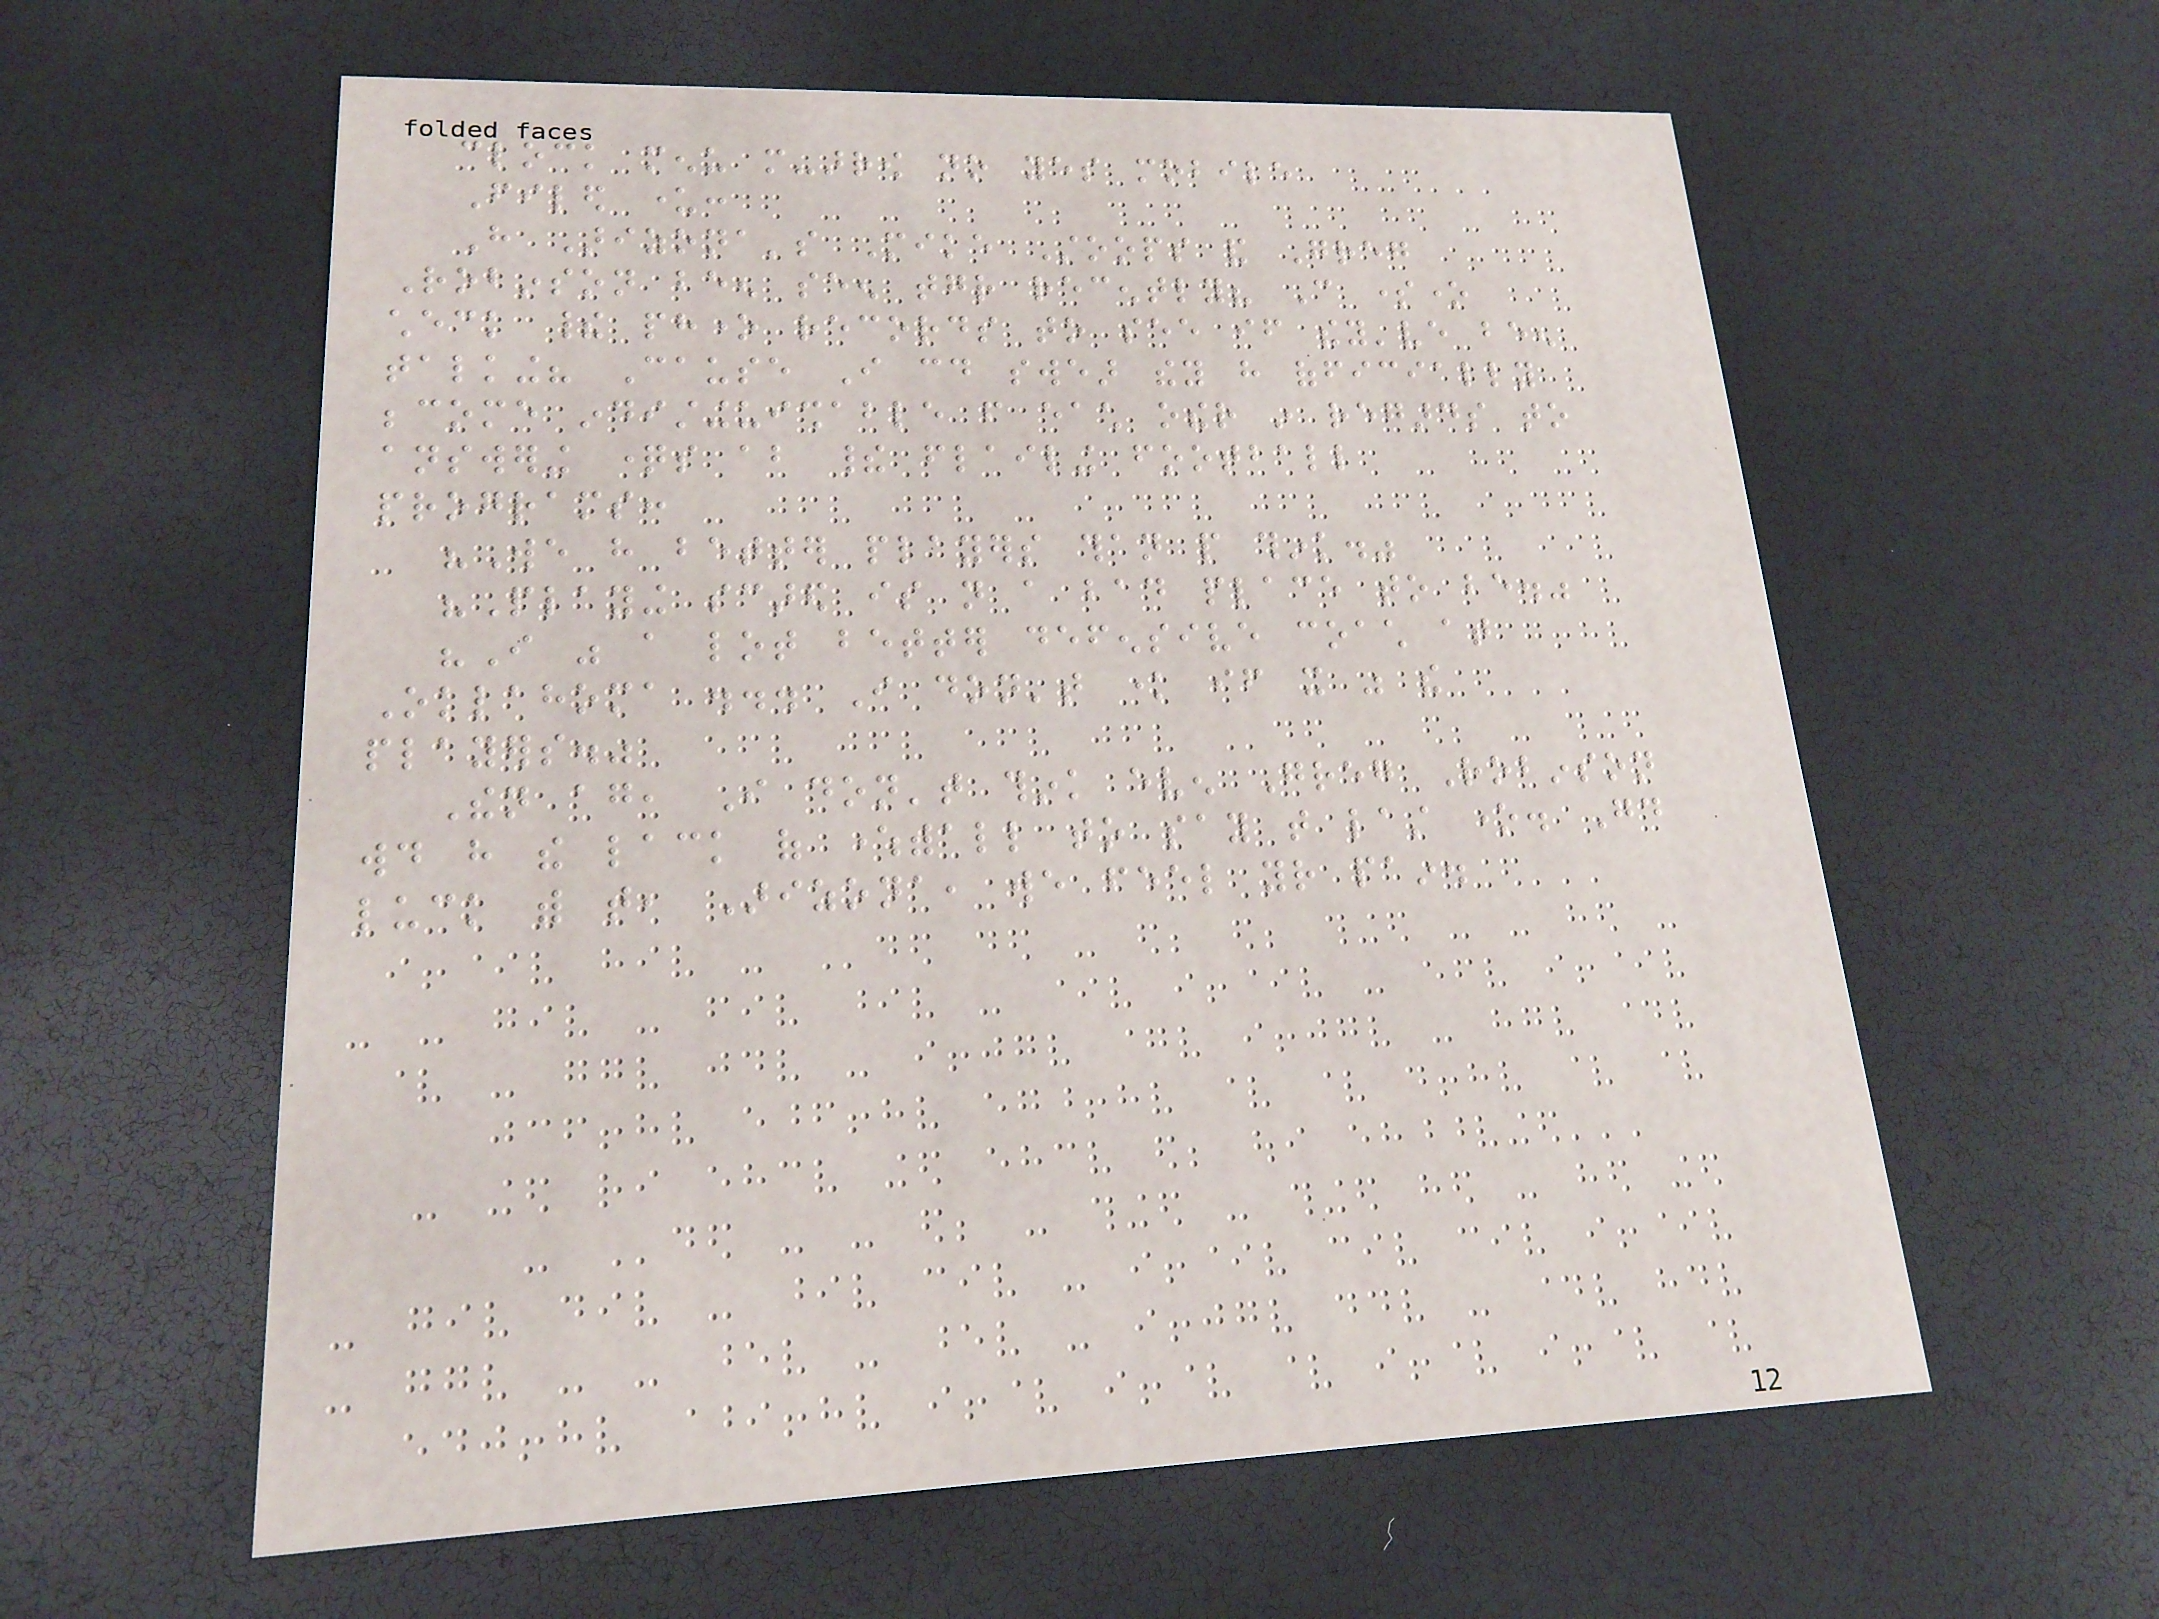clock menu more-arrow no yes mobile
Filed under:
Have Arizona's Mike Stoops and Greg
Robinson been seen together recently? Can someone
check their phone records to see if they've been
talking? Cause I could swear they have officially
become indistinguishable from each other in regards to
answering questions about their flailing football
programs:
"We have better players than people think."
"Playing scared is not a bad place to be."
"I was a lot better defensive coach at
Oklahoma ... I don't know if it was the
players."
Then again, I don't think even Greg Robinson
would have the lack of wherewithall to say that last one. Good
luck with that, Arizona, we feel your pain.
